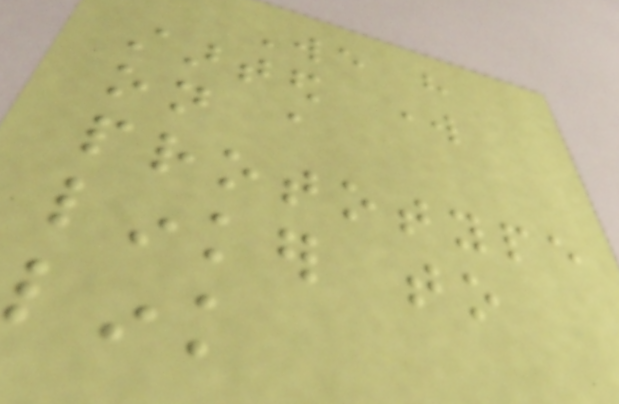We have
started work
on a
prototype
linker to
link
